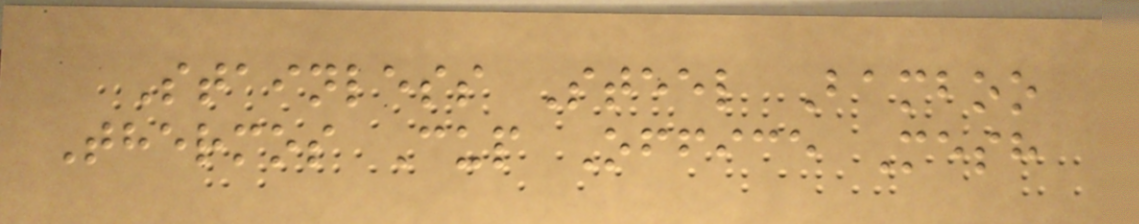Stainless Steel Bamboo
Thermos Cup Office Mesh
